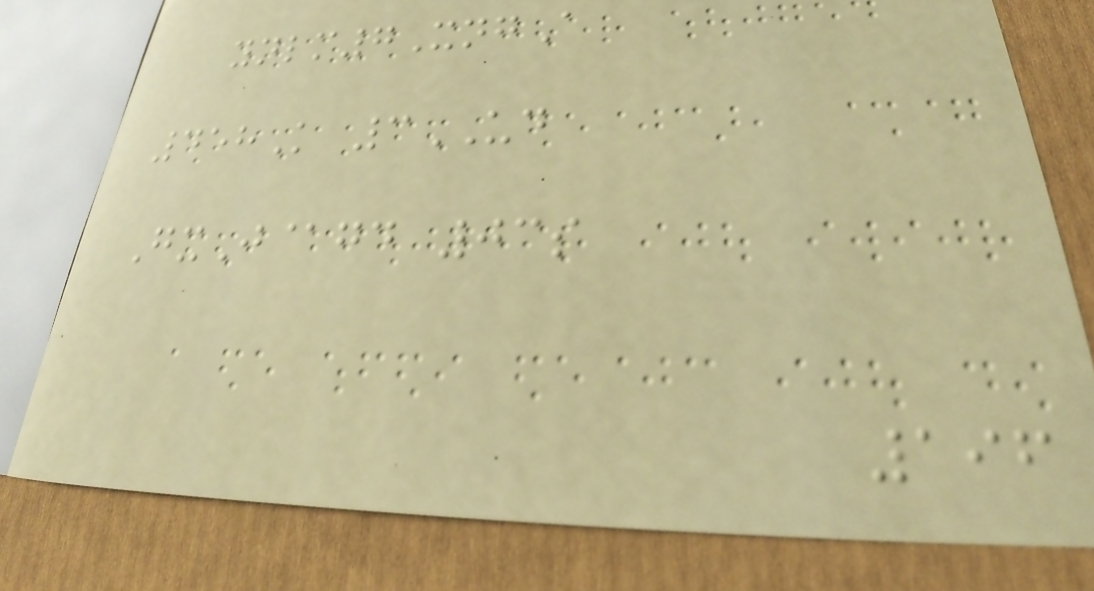ynlm7XngA
458K 3UD
GxJ@gd 03s
196
